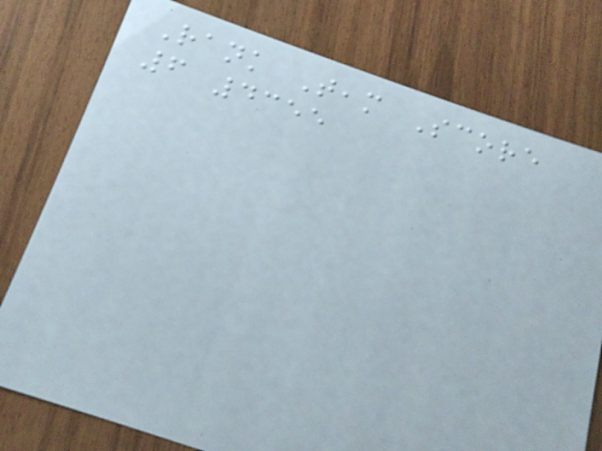Rank Team Score
6 4355
